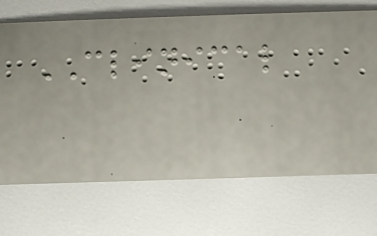CLINICAL
